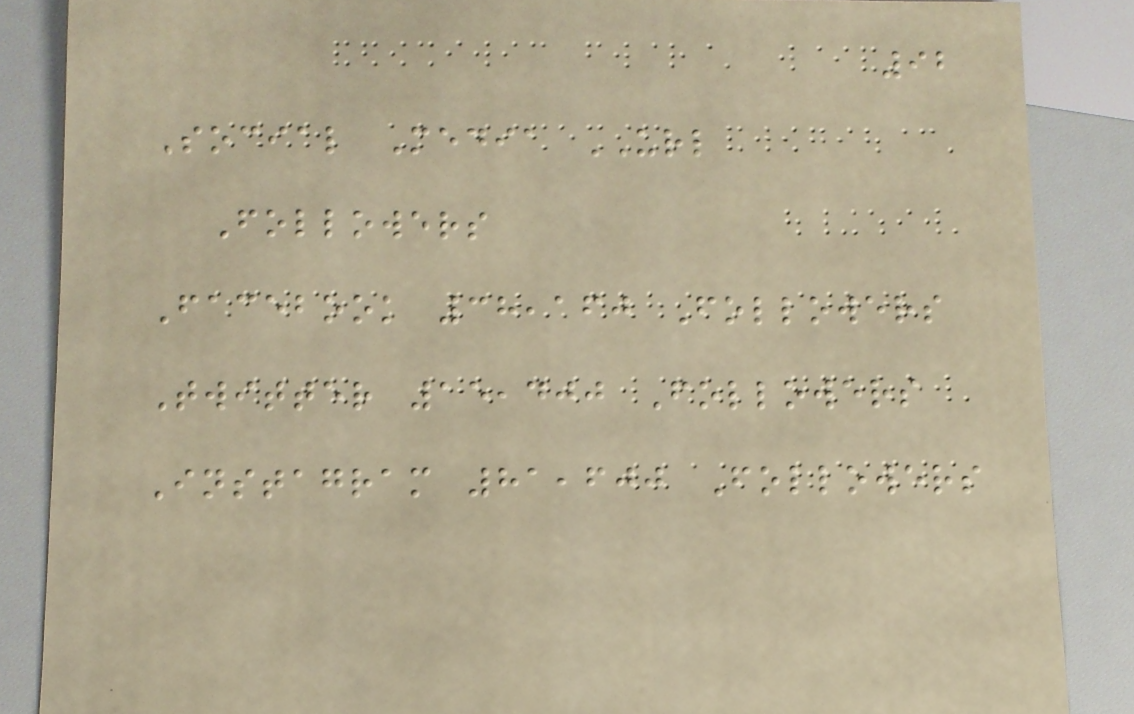92
Social Media URL
Followers
Facebook 38,160 Followers
Twitter 15,400 Followers
Instagram 81,600 Followers
